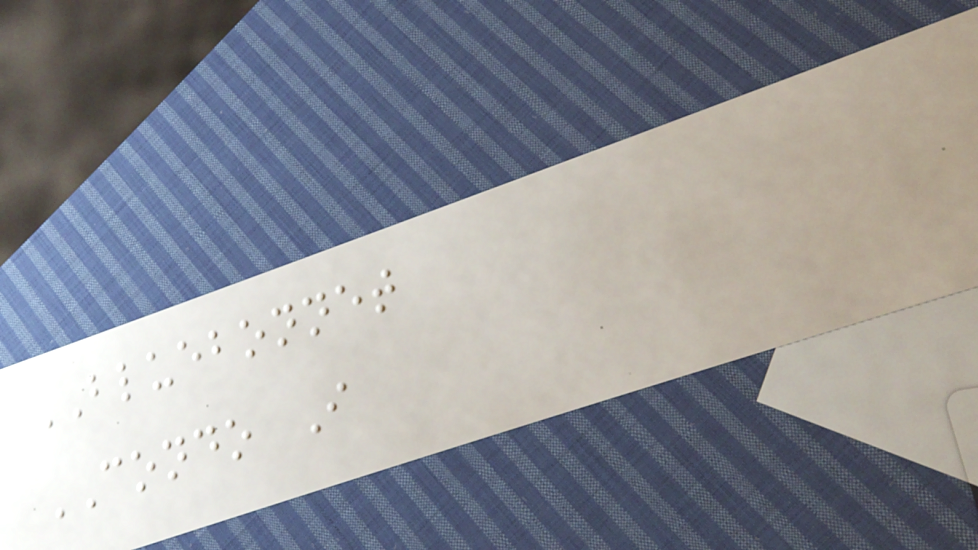BLUEBONNET
CONDO I
